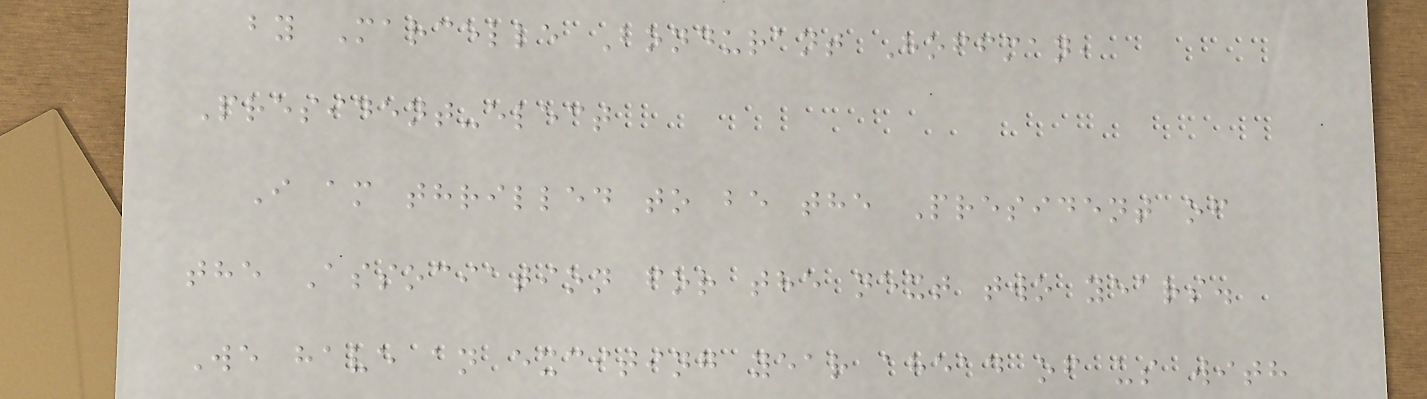by Marcelle Bondurant Hoffman,
President-elect
I am thrilled to be the President of
the Association for the next two years.
We have an exciting year ahead of us with
